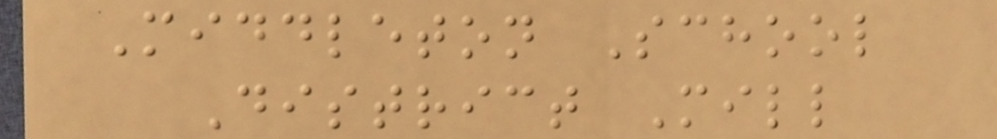Middleton School
District Mill
